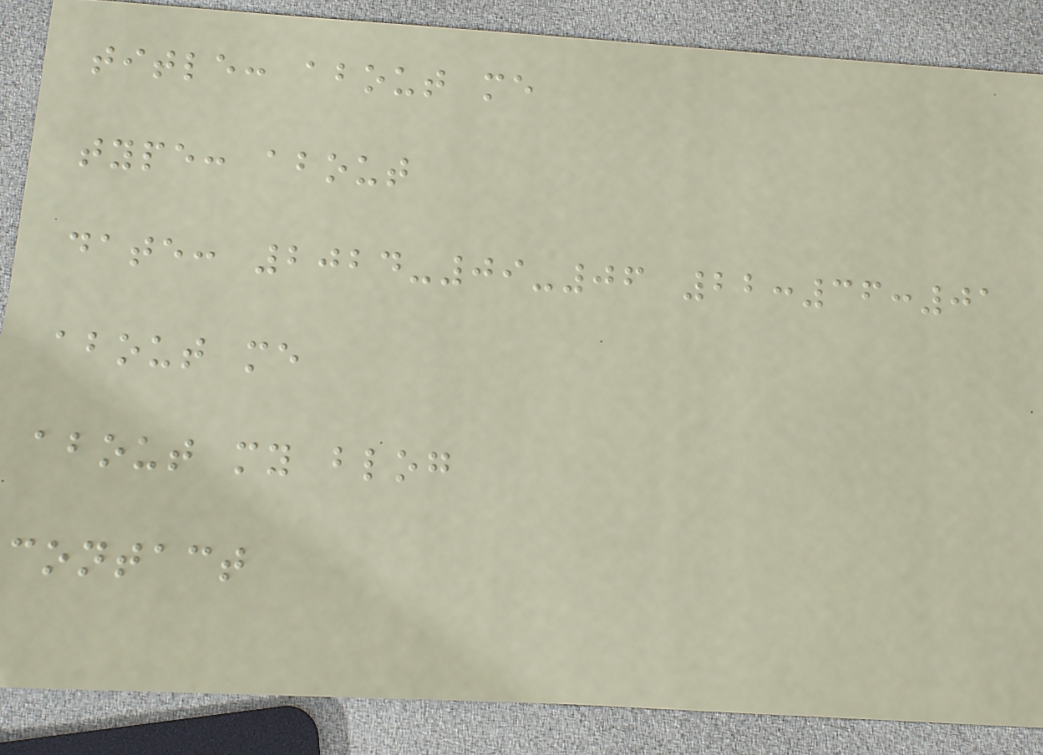title: about me
type: about
date: 2024-09-06 22:36:01
about me
about my blog
contact
